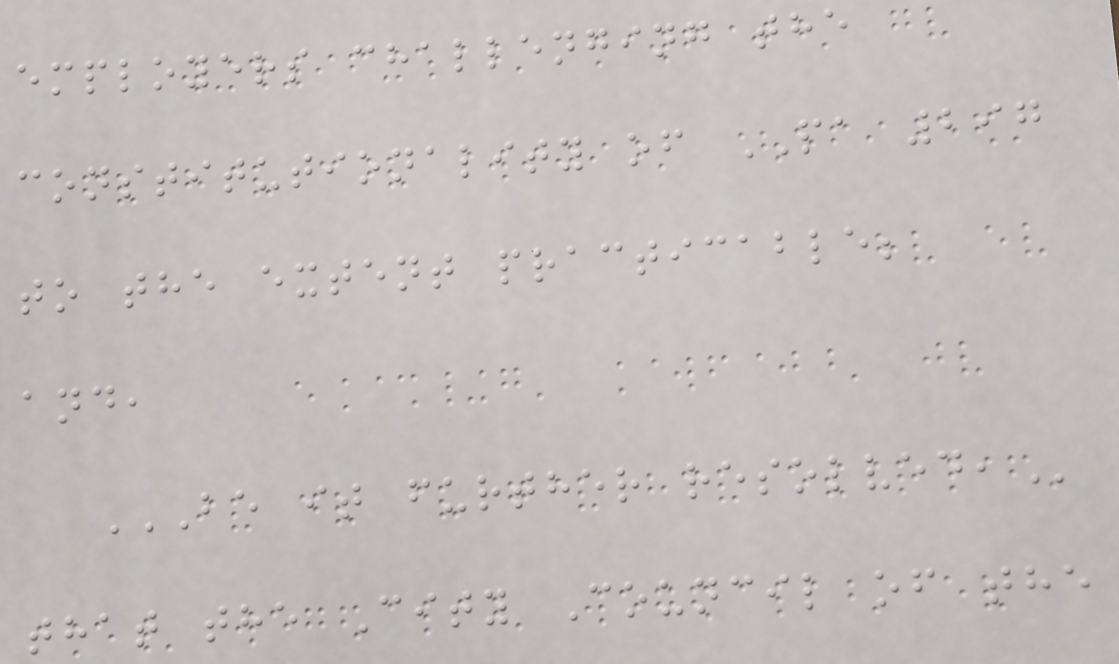employers challenging the
constitutionality of PA 297
to the extent practicable;
and,
BE IT FURTHER RESOLVED,
that the City Council of the
